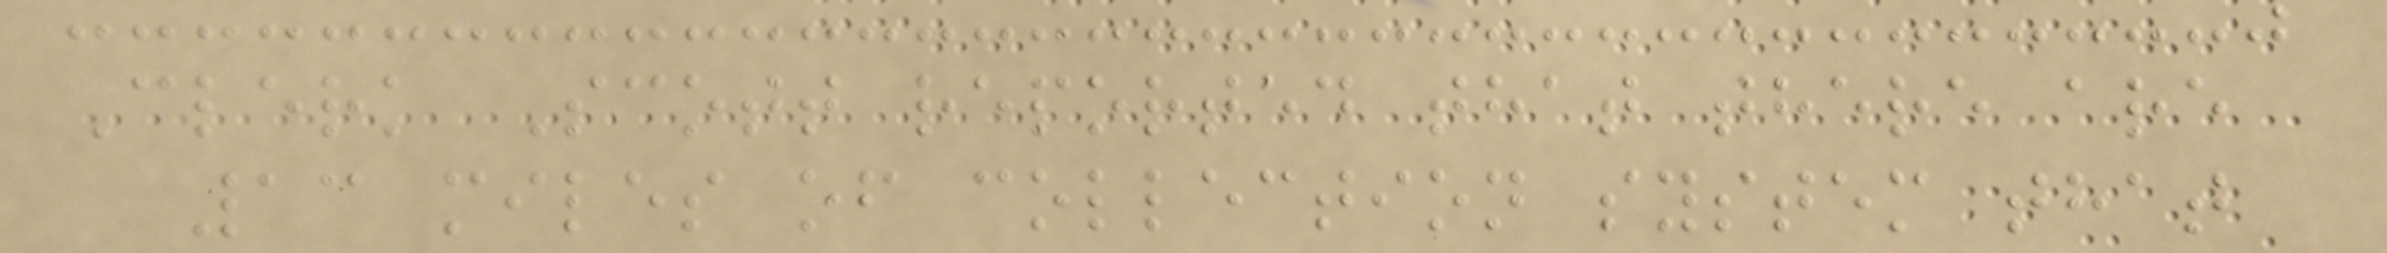Clerk Scott reported that there are
13 miles of collection system that
